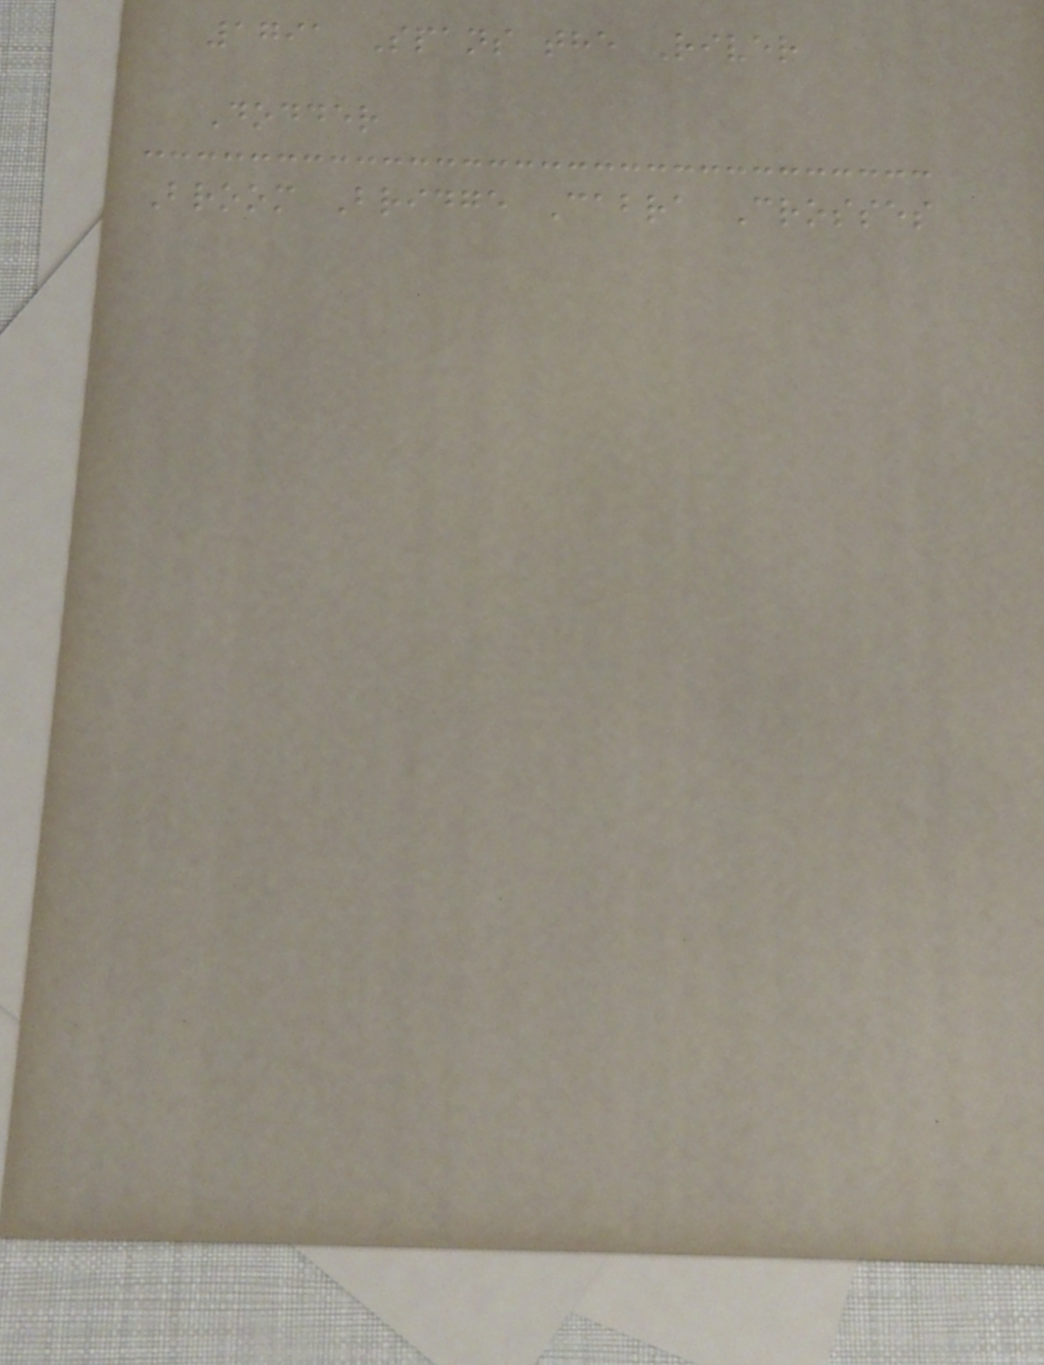1791 Spans the River
Dodder
Broom Bridge Cabra Crosses
